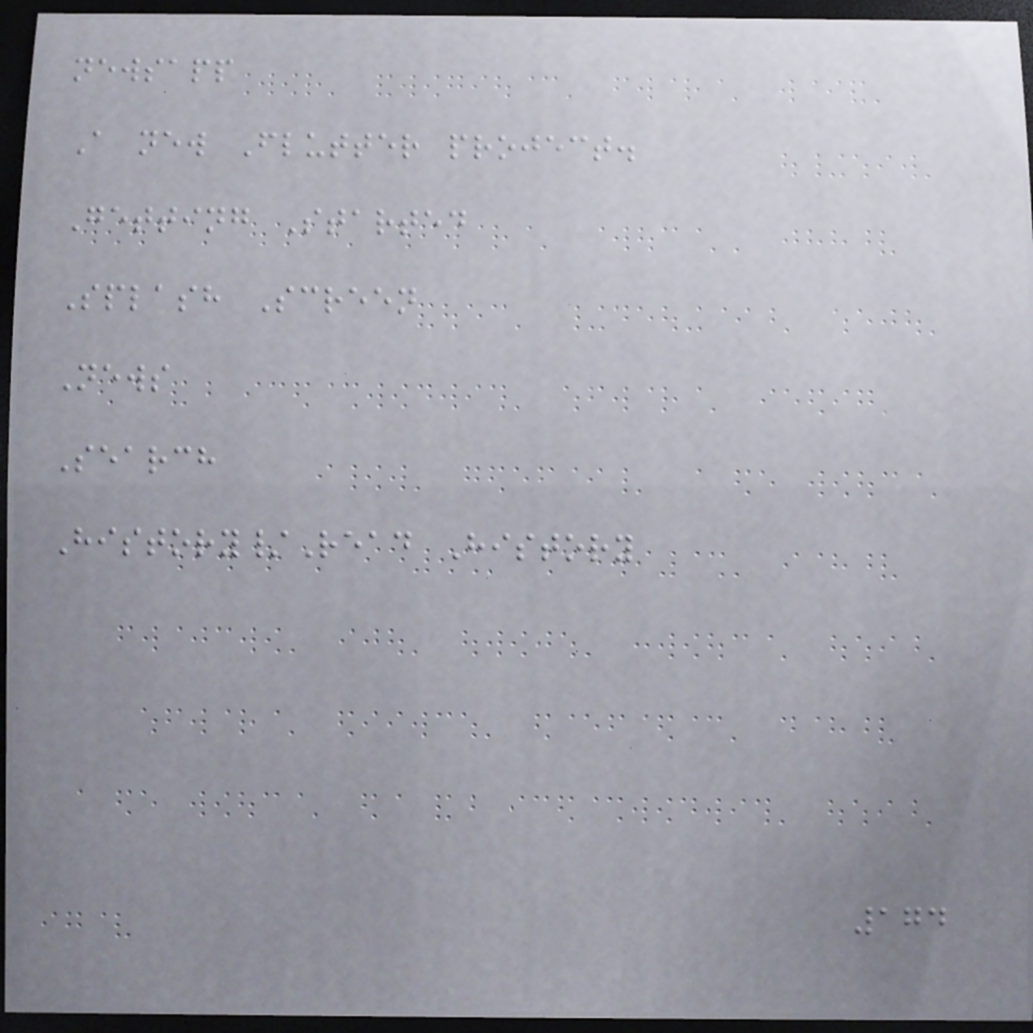newsapp
A new Flutter project.
Getting Started
Splash Screen
News
Search
History/Read History
174
